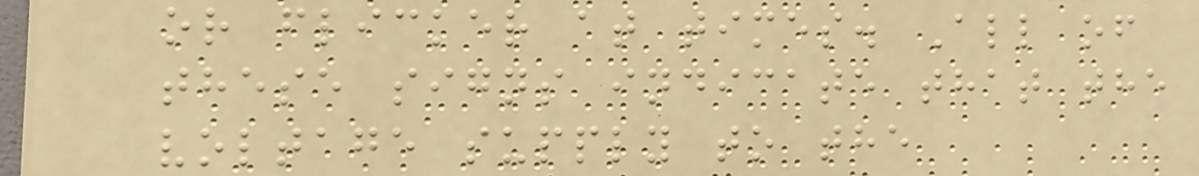or flicker at times. All of
these signs indicate that the
voltage supply to the
